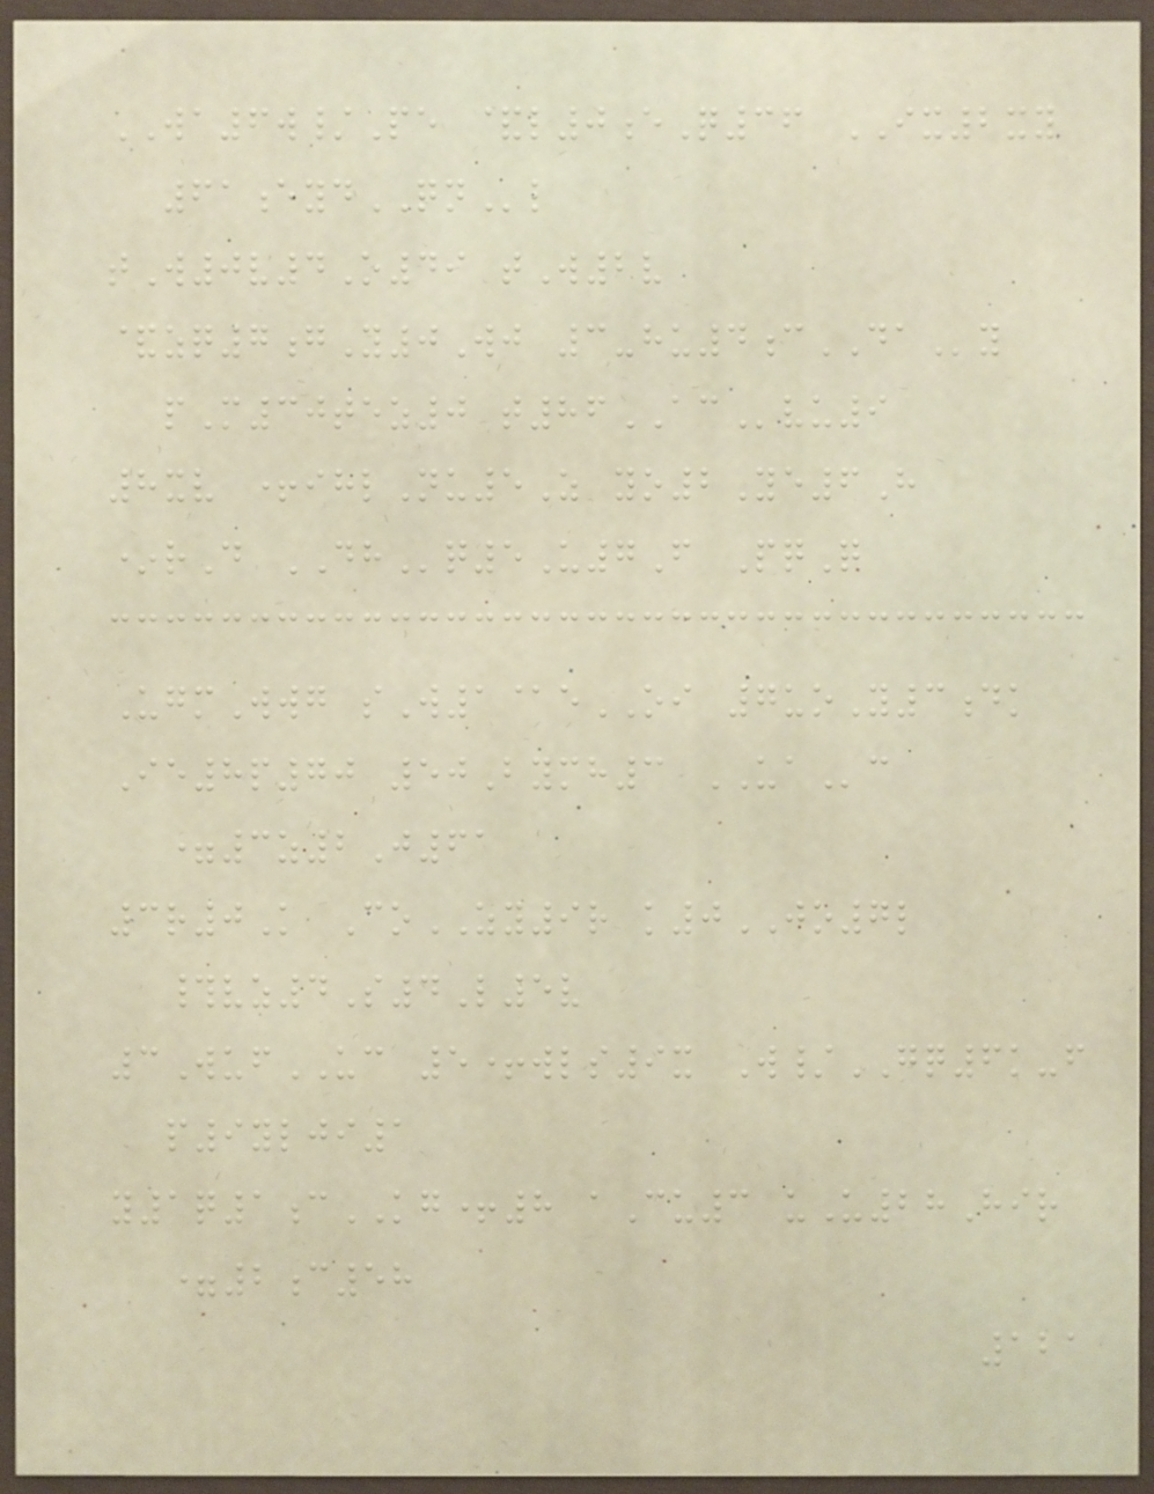WA6w/Pe &l0eQ36 IX2xy
61eydQNl
tW0v4O49 tW2v
&zq7gY0Wj 3-hu4cDAy
pM30tez0 t86ACvu9
8xv +ihlNu5Z yo2Ye6H
*rD DHq5U7F PqQ
UgmWwg sW1@eOI 7uoY3dk
Ie8p70 50Bymh3 UAc
=3z2J61
3r0K CoZY9r k0JO7l
#vz4S4L5v
3WufUC 5+wls9x W/GQ6k-f
p9ylji1
y1q1cKG+8 aCu3 uU28Hir
=2c58
121
